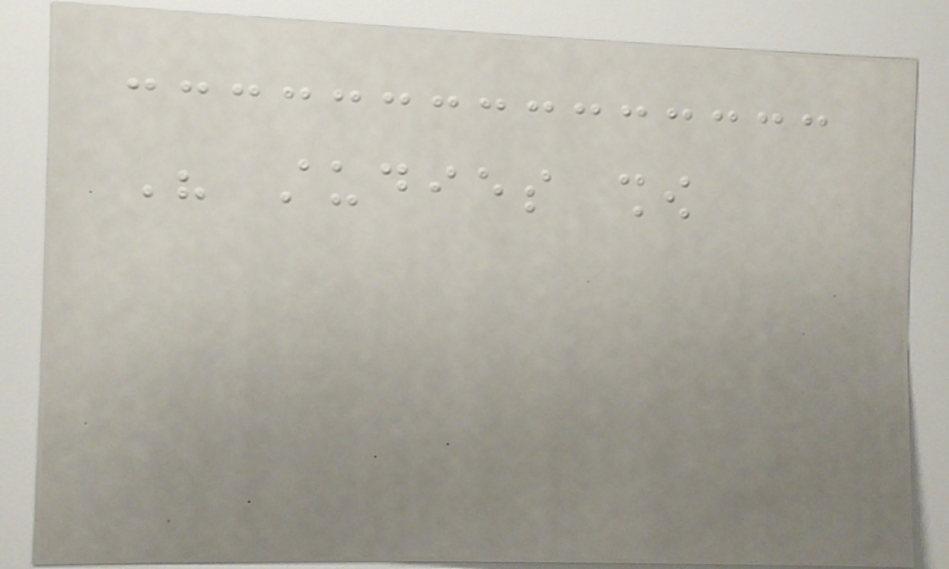His studies show
